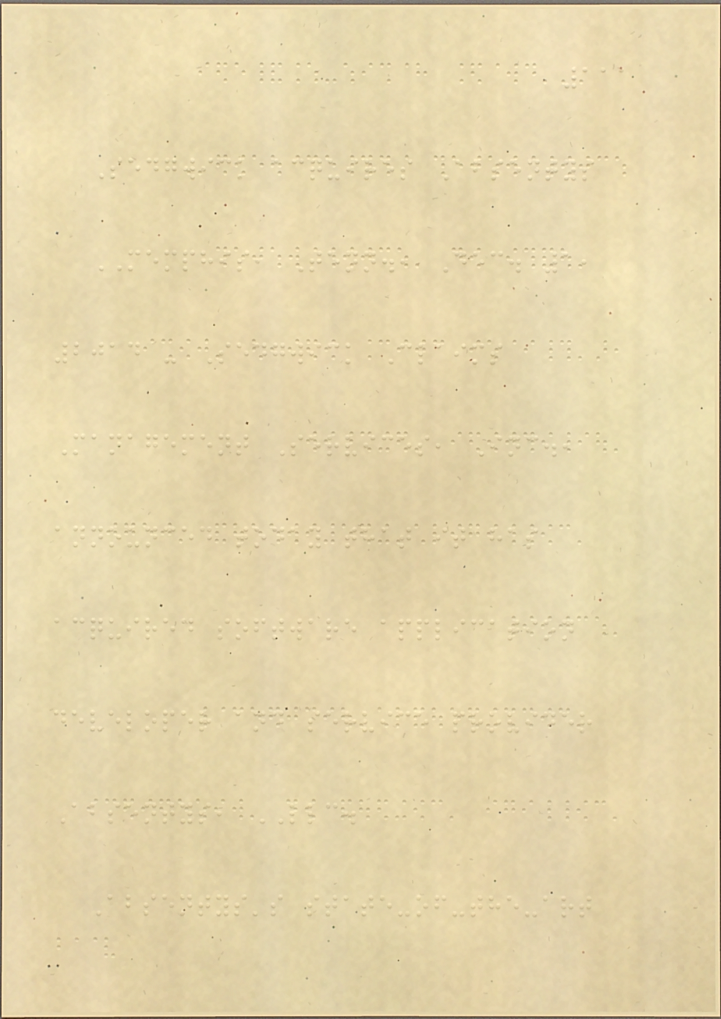111
Sedgwick acquires Absentys
MEMPHIS, Tenn., Dec. 1,
2014 - Sedgwick Claims
Management Services, Inc.,
announced today that it has
acquired software application
developer and service provider
Absentys, LLC.
Absentys's state-of-the-art
